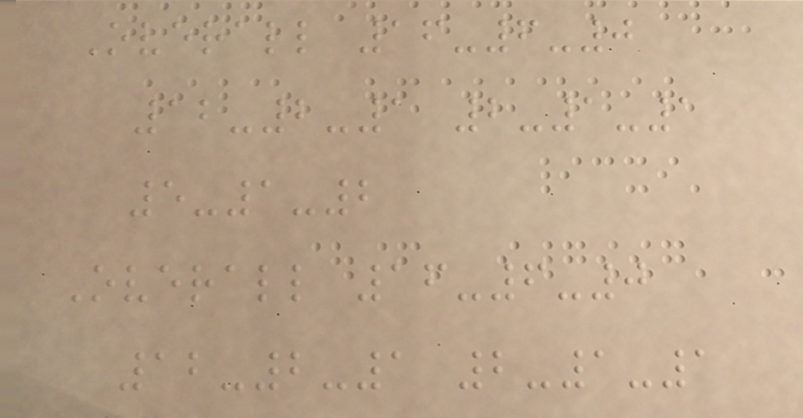Overall 16-6-0
12-2-1 2-1-1
5-1-2
Overall 16-6-0
12-2-1 2-1-1
